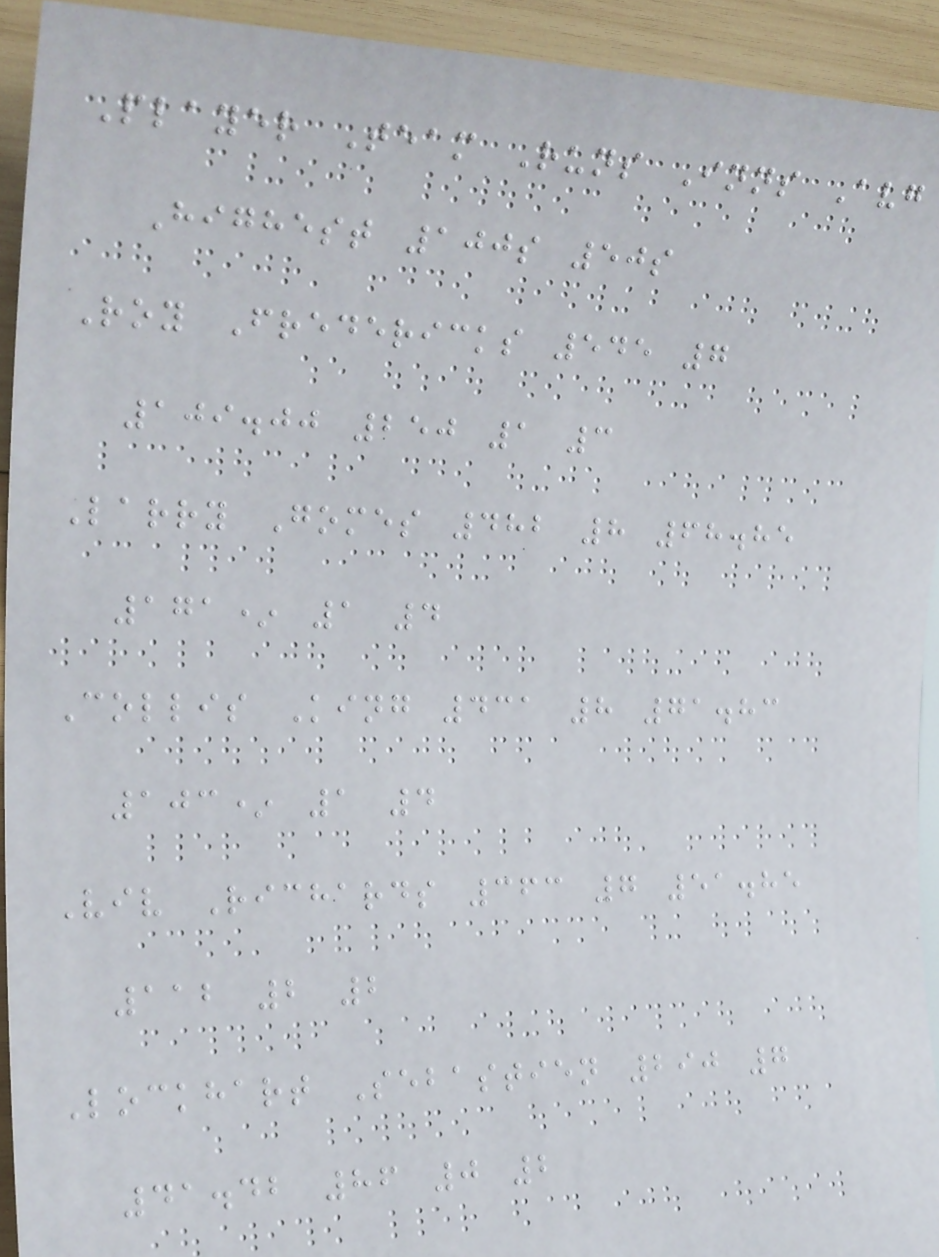Player Team Runs Inns Avg
Highest 100s 50s
Roy Fredericks 545 7
109.00 250 1 3
Larry Gomes 482 8 68.85
171* 1 4
Collis King 431 8 71.83
103* 1 4
Viv Richards 363 7 51.85
112 2 2
Lockhart Sebastien 290 7
41.42 86 0 2
